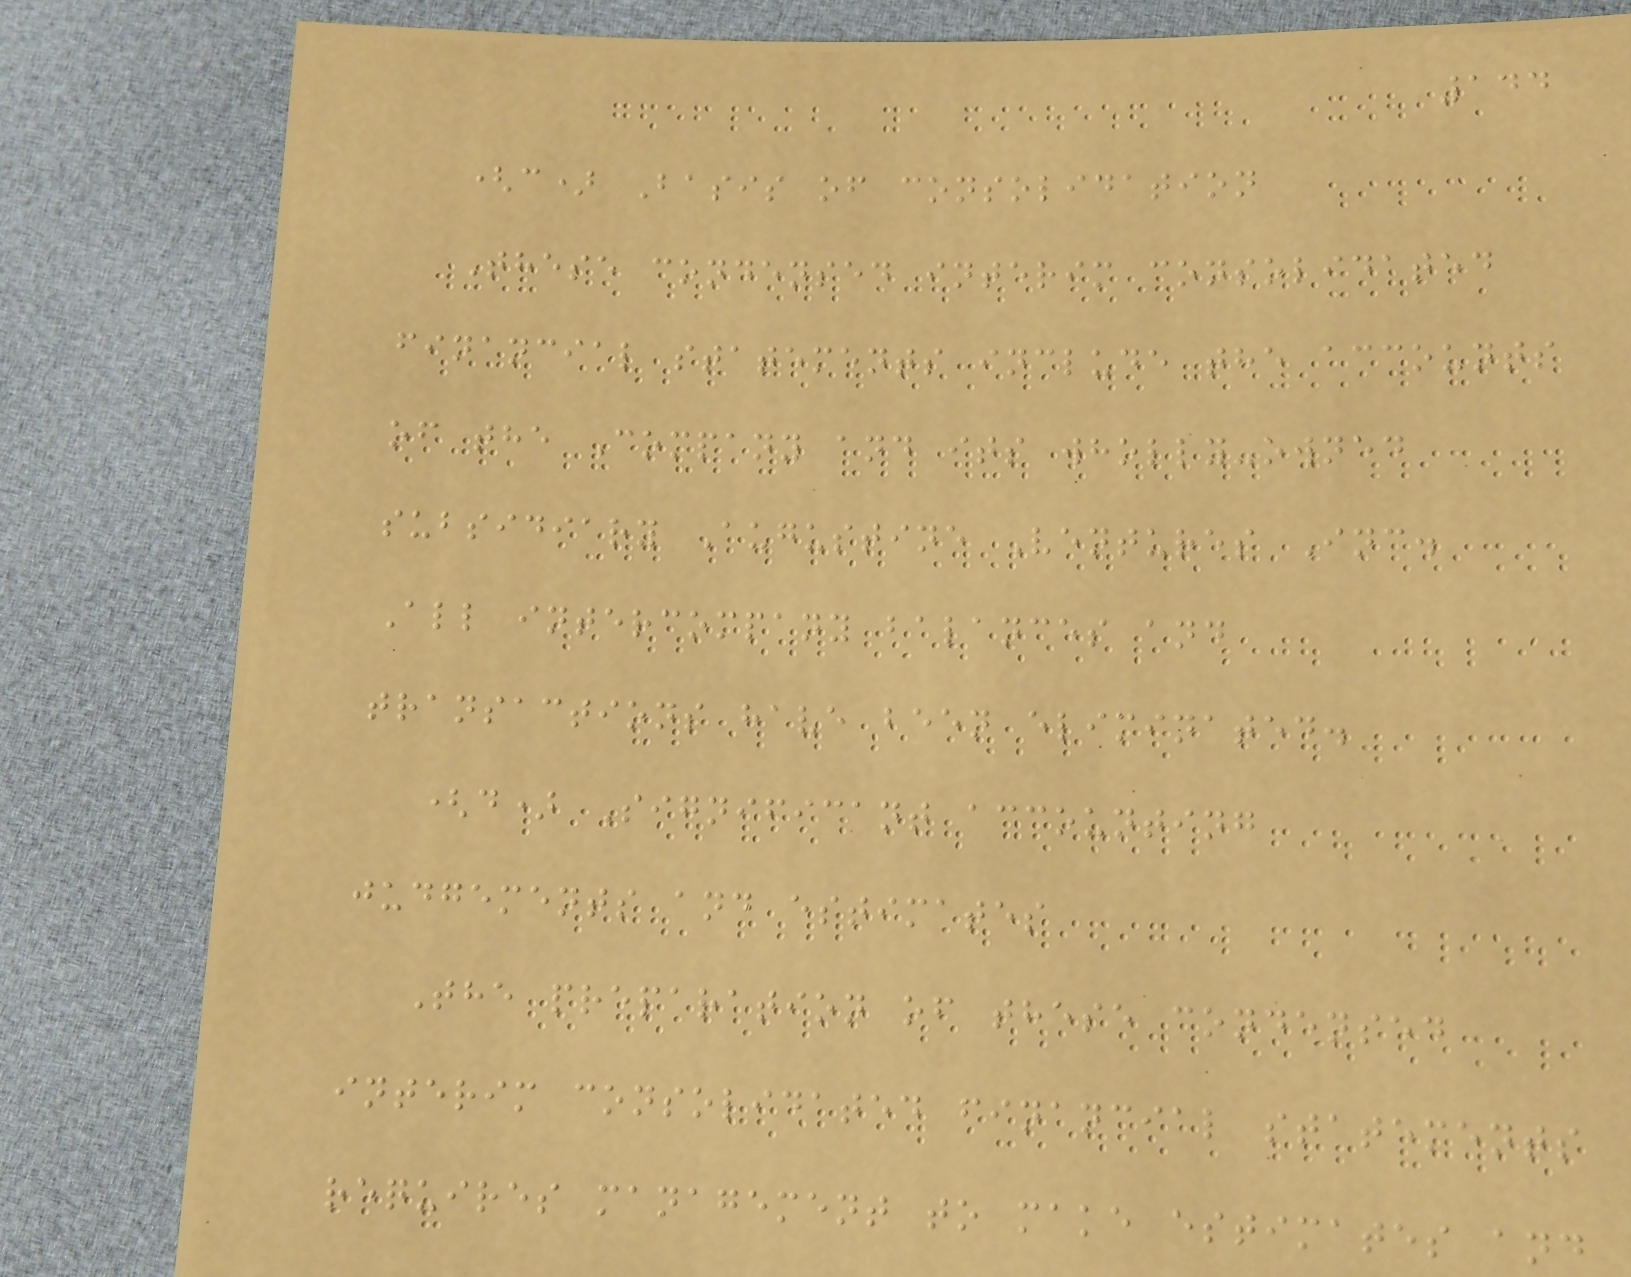144
(c) Basis of consolidation
These condensed interim consolidated
financial statements include the accounts
of the Company and its wholly-owned
subsidiary Augustine Ventures Inc.
All intercompany balances and
transactions have been eliminated.
(d) Significant accounting
judgements and estimates
The preparation of these condensed
interim consolidated financial statements
requires management to make estimates and
